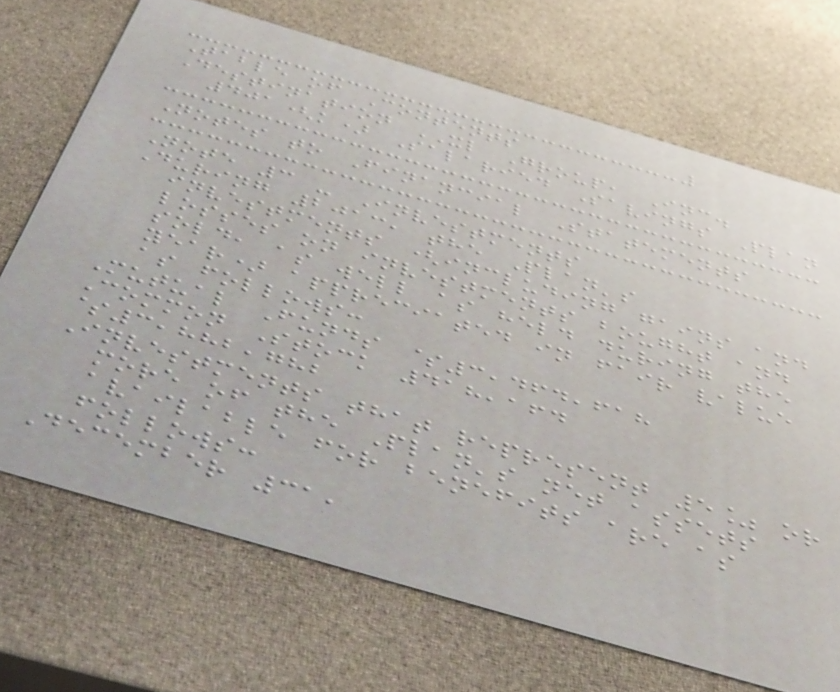Table of Contents
Destination XL Group, Inc.
401(k) Salaried Savings Plan
Notes to Financial Statements
Note 3 - Investments
During 2013, the Plan's
investments (including gains and
losses on investments bought and
sold, as well as held during the
year) appreciated in fair value
as follows:
Mutual Funds $3,464,618
Common Stock 418,164
$3,882,782
Investments that represent 5% or
more of the Plan's net assets
available for benefits are as
follows:
December 31,
